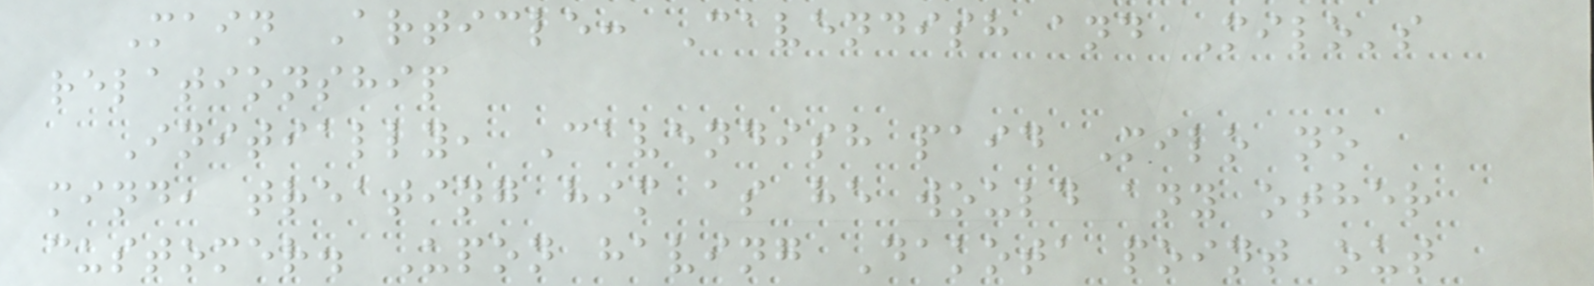Main Article: Cavendish and Milo's
relationship
Initially, Cavendish paid Milo no
mind, treating him as he would any other
customer. Upon having Dakota point out
